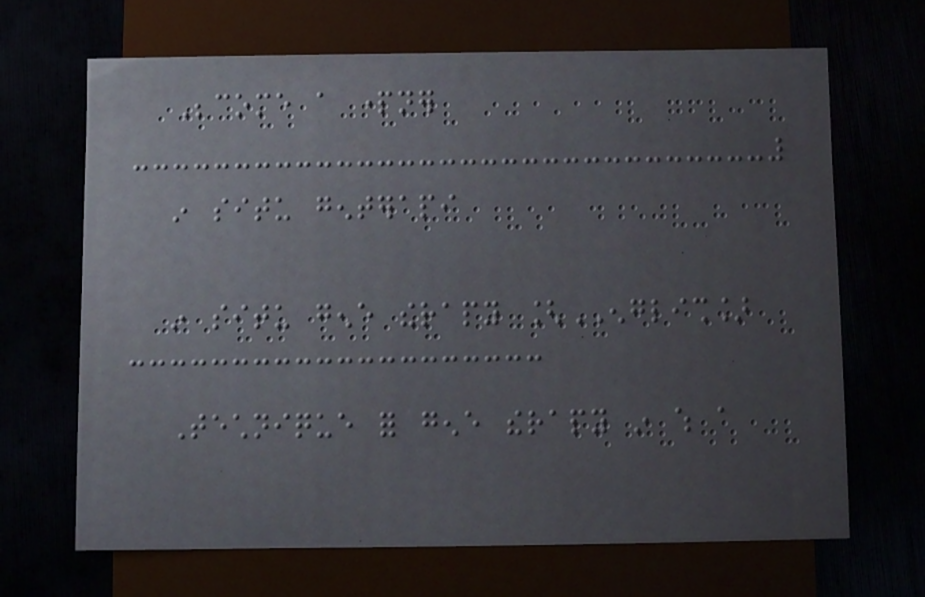Become a partner
in situ genterapi
in situ gene therapy [ENGLISH]
Technique for gene therapy in which a
